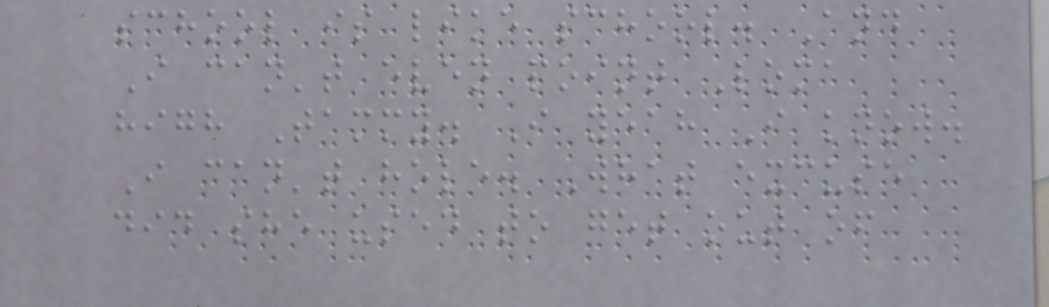school is like school. And
I can't even point Loma
high Tammy. I yeah I know.
I can't hole. What excuse
did she used to get out of
